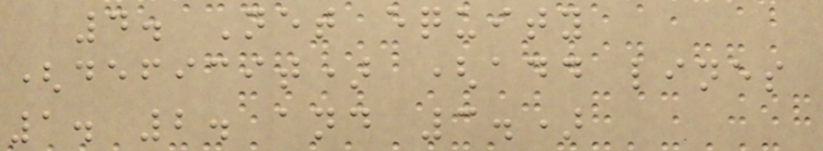4. Net equity
(deficit) (add lines
1. 2. and 3.)
